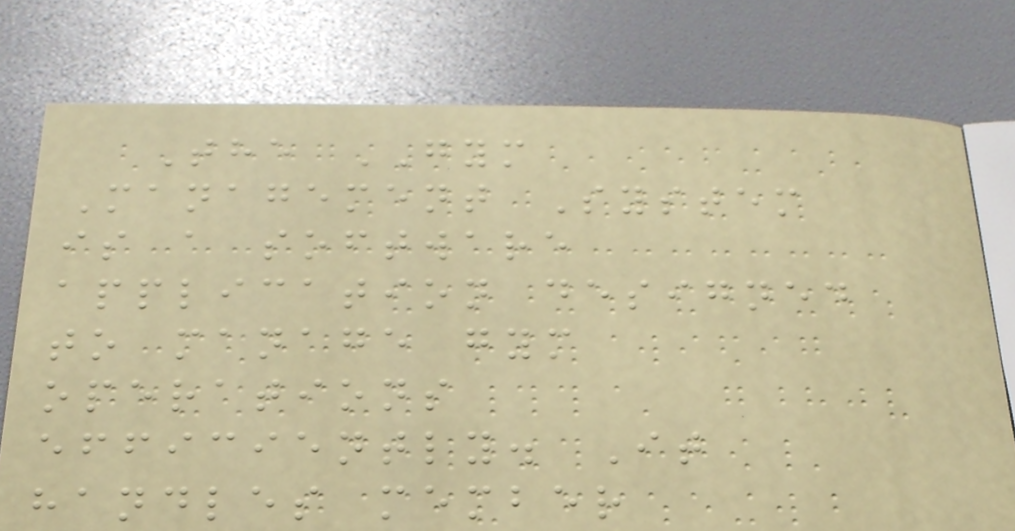The GYM
Management System
is a software
application designed
to manage gym
operations
efficiently. It
handles member
